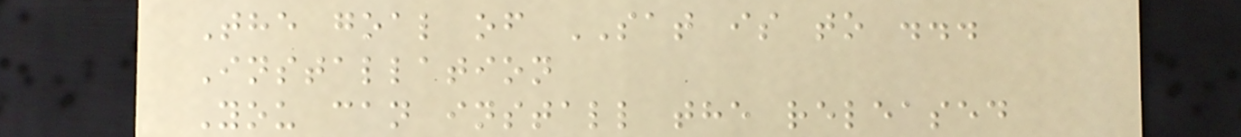The goal of SAT is to ...
Installation
You can install the released
